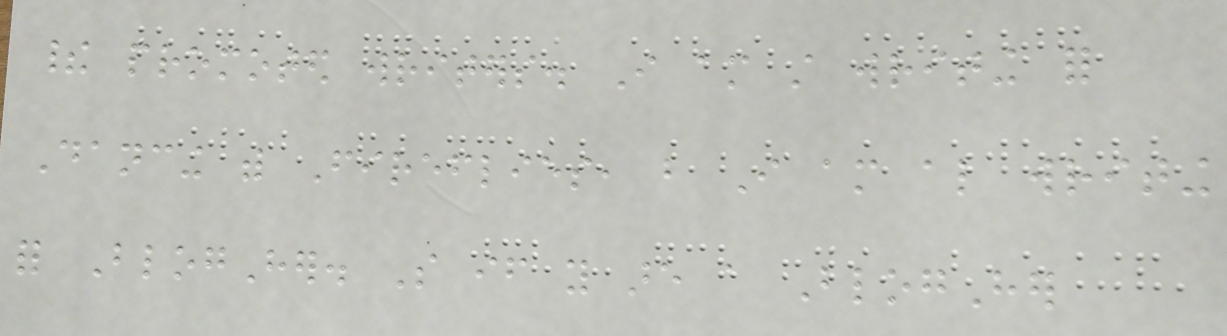their promoted writers. I am still writing for
Dancing with Fireflies, but I am also writing
for BlogHer. So if you are a BlogHer
